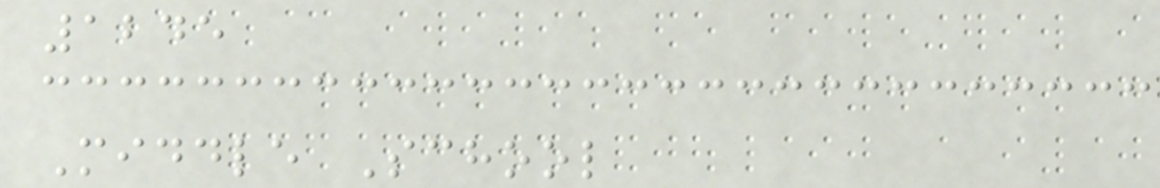1245
Middle School
